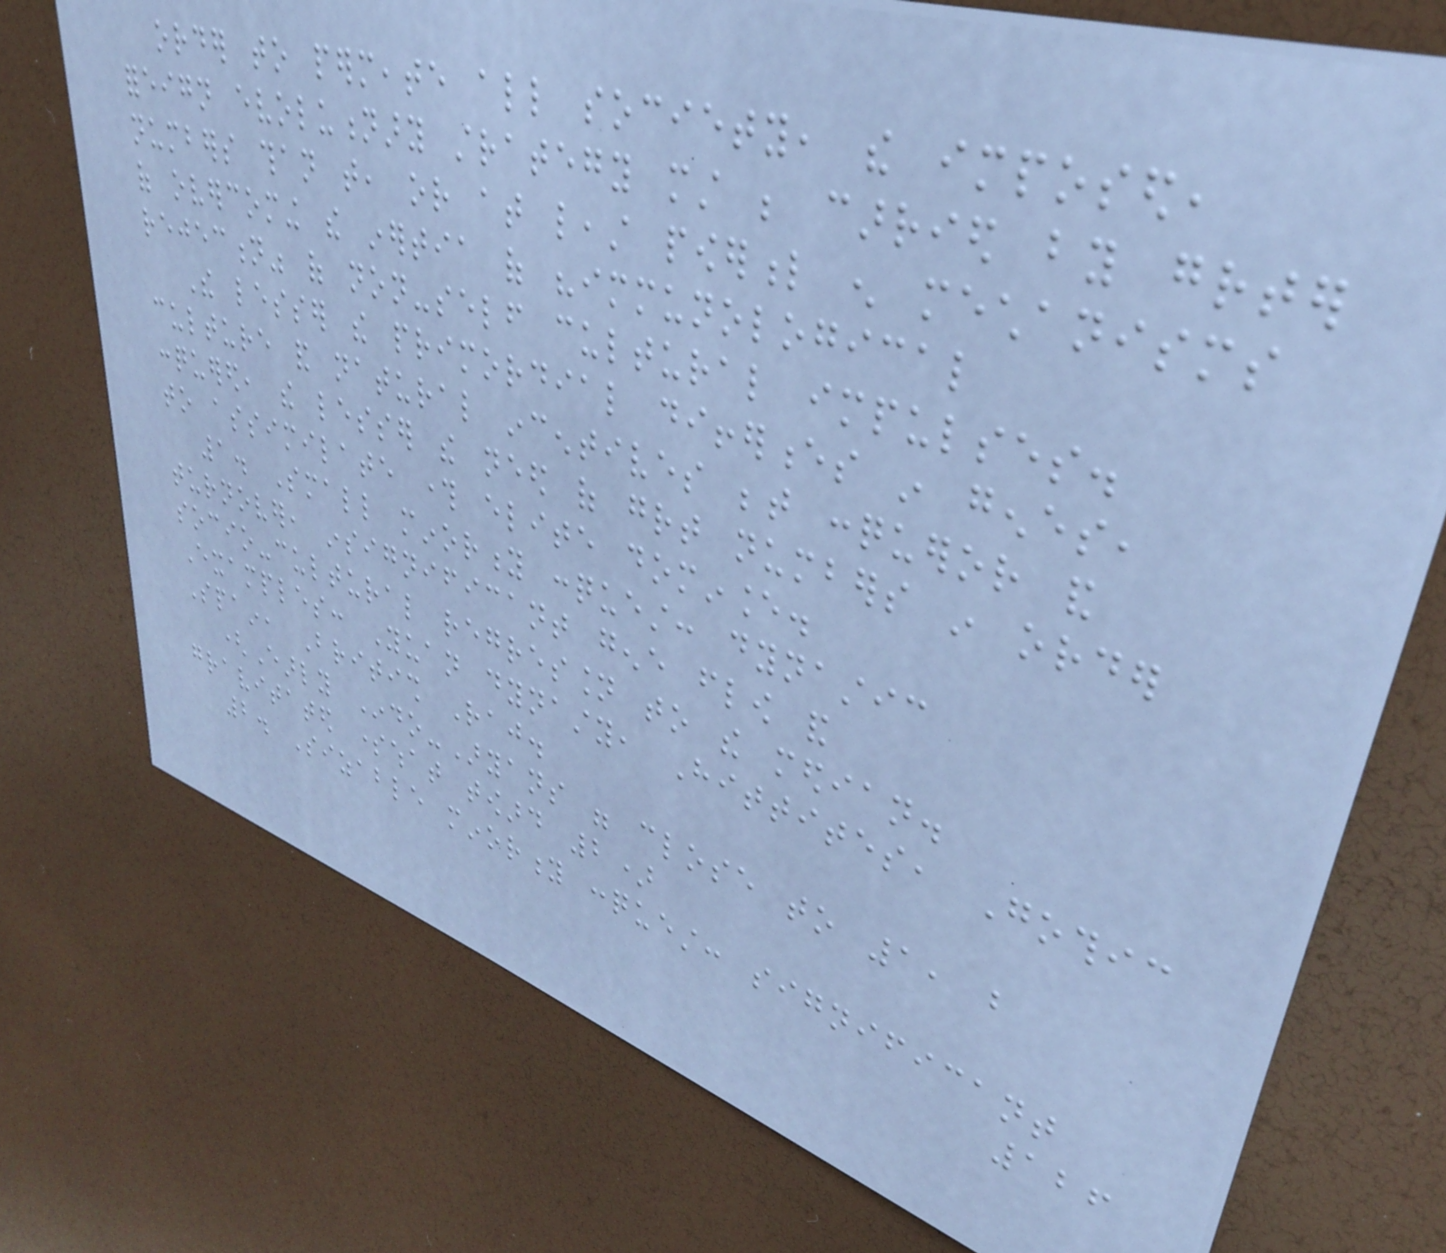order to permeate all society, the imposed,
foreign evolutionary strategy must be carried by greater
numbers than that, or at least powerful enough mechanisms
of overcoming the inertia of "immunological
rejection" of non-self cultural impulses.
The lesser the primordial differences in genes,
culture and natural incentives between conqueror and
conquered, the lesser the need of great numbers in order
to assimilate through elite dominance.
1. Small minority conquest: dynastic
turnover, insignificant gene flow and
socio-cultural regression to the median.
Examples: Yuan dynasty, Hittites, Gothic
Spain, British Raj.
(Early Indo-Aryans were close to 1, but
gravitated somewhat toward 2)
2. Sizable minority conquest: significant
126
